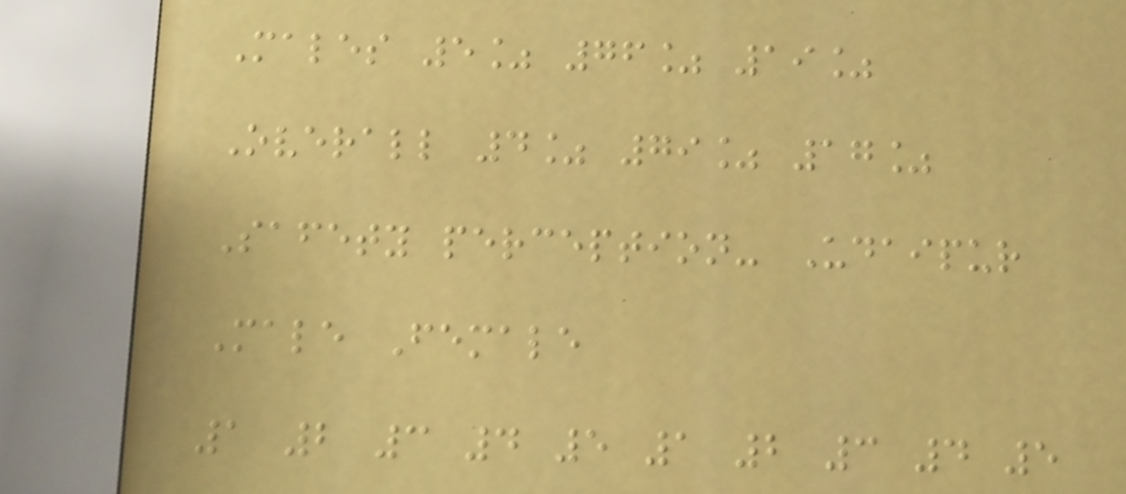Males 5% 76% 19%
Overall 4% 79% 17%
Safety perception- Udaipur
Male Female
1 2 3 4 5 1 2 3 4 5
